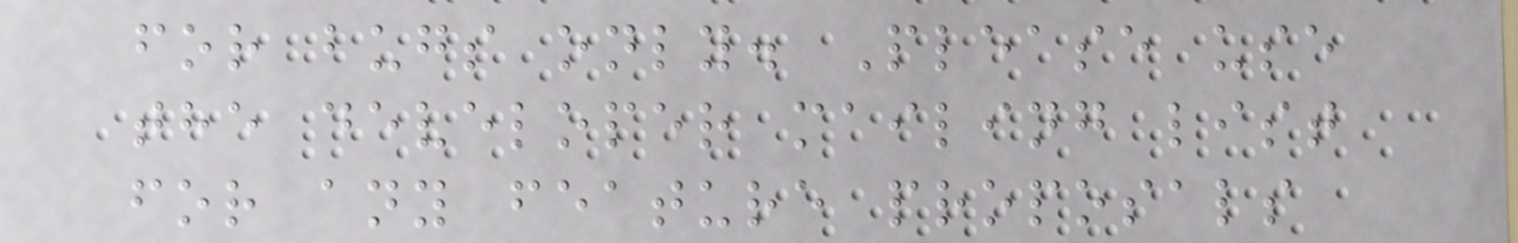for bugs only. Please use
the developer mailing list
for any feature proposals
